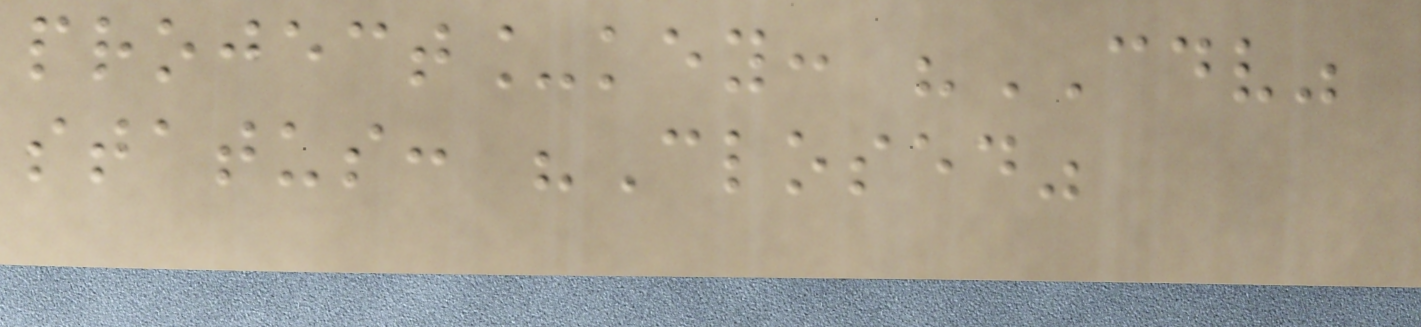project_key: "CDV"
status: "Closed"
